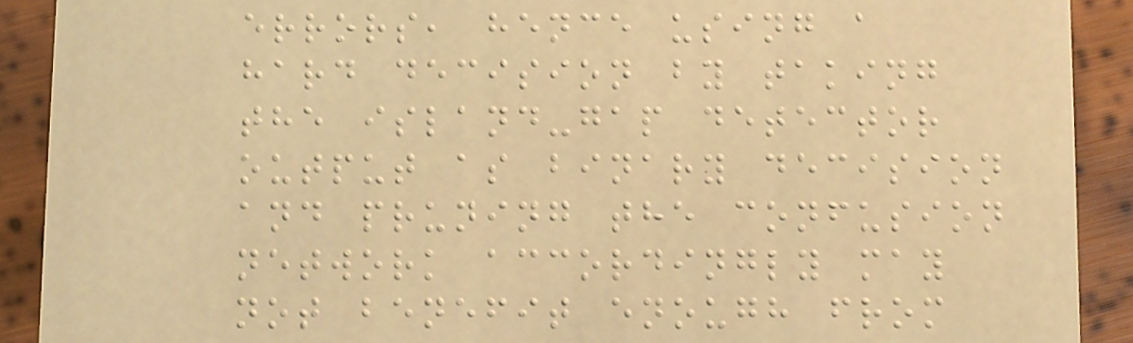errors, hence using a
hard decision by taking
the island-gap detector
output as binary decision
and pruning the confusion
network accordingly may
not benefit enough from
